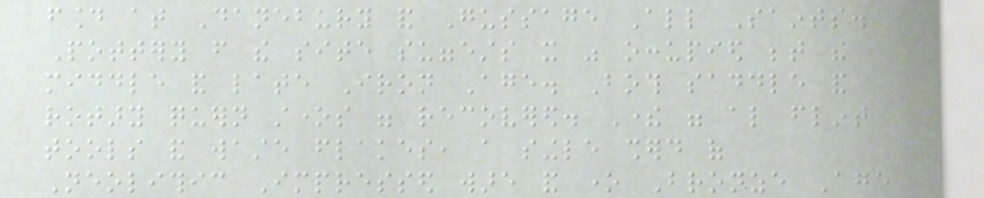found at Danebury and Gussage All Saints.
Pottery from the site suggests it was occupied between the
middle and late Iron Age. Both saddle and
rotary quern stones were recovered. There were also flint
tools and waste flakes, a single sherd of
Neolithic Impressed ware and one Bronze Age
